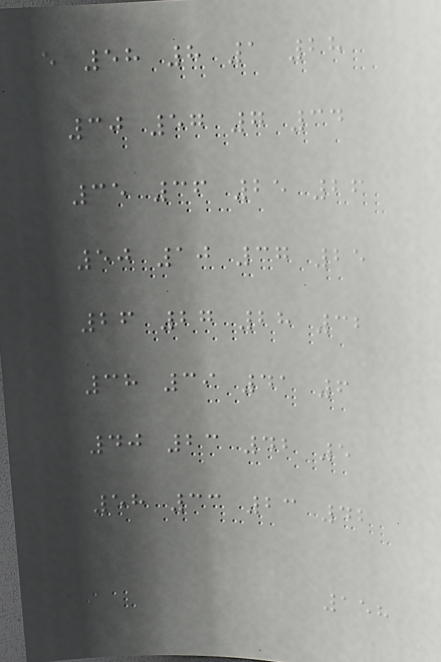5 58 8 1 28
30 57 7 34
35 36 25 26
50 10 37 25
26 27 28 32
38 39 41 6
40 23 42 5
58 33 23 42
158
